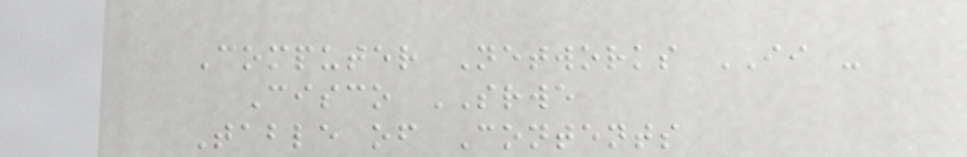Computer Networks II -
Cisco SRWE
Table of Contents
